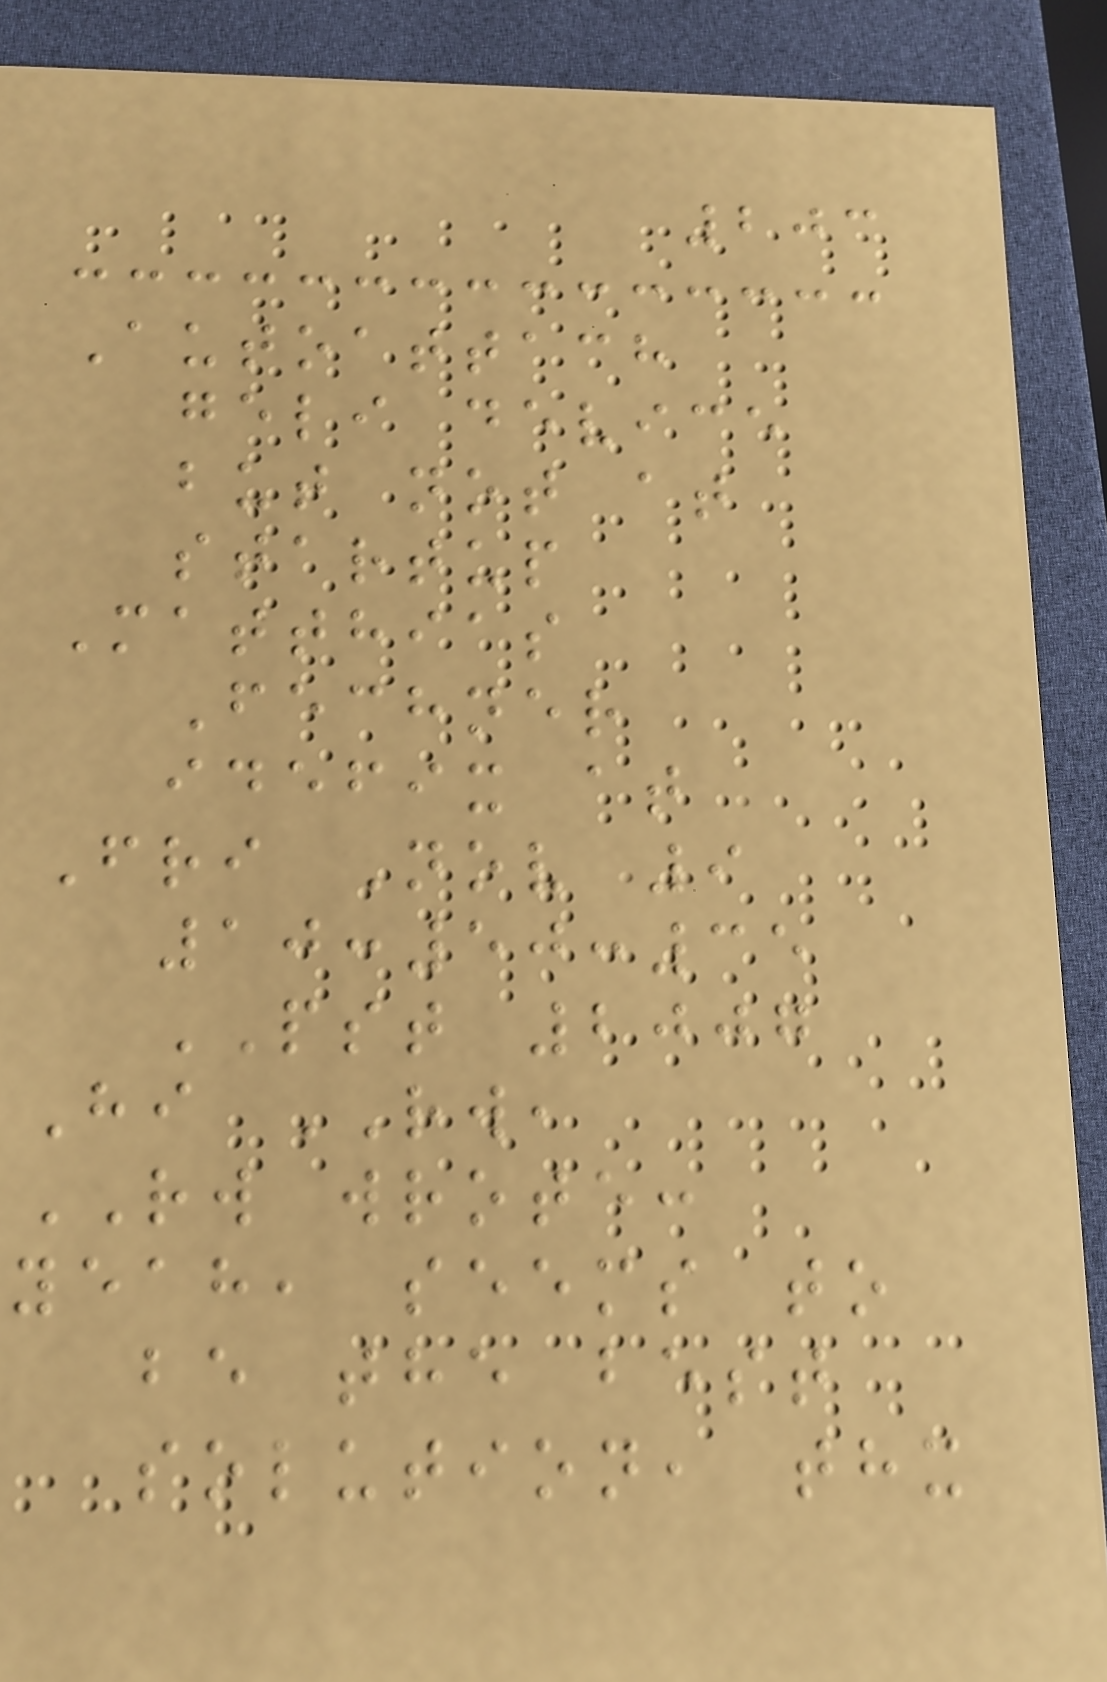203
Autoattach
geli device
but not at
startup
Matthias
Fechner
idefix at
Fri Nov 9
10:50:35
PST 2007
Hi RW,
RW wrote:
yeah, seems to
be the best
solution, thx
